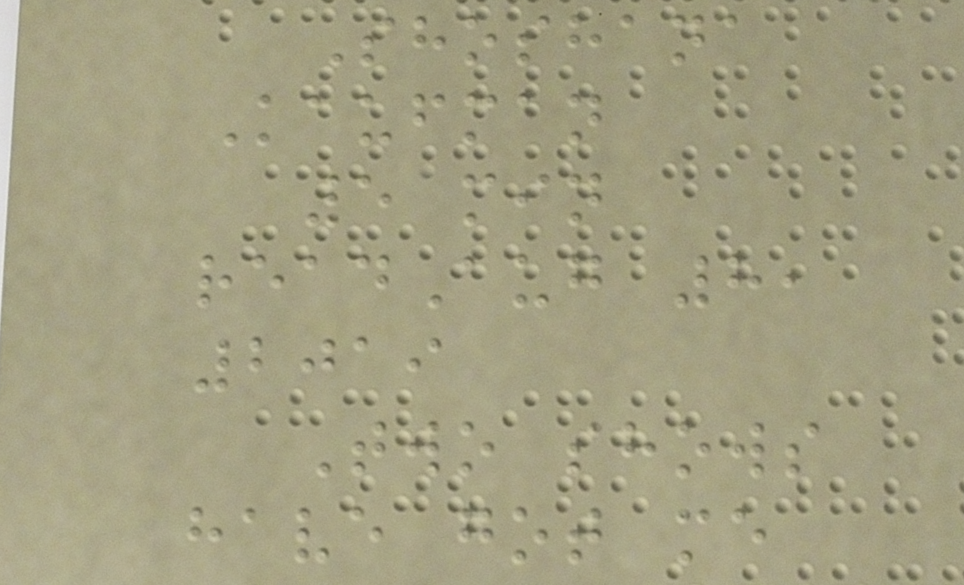Shoshana
Kaufman
5 min
readAug 8,
2019
Two shows
have got me
